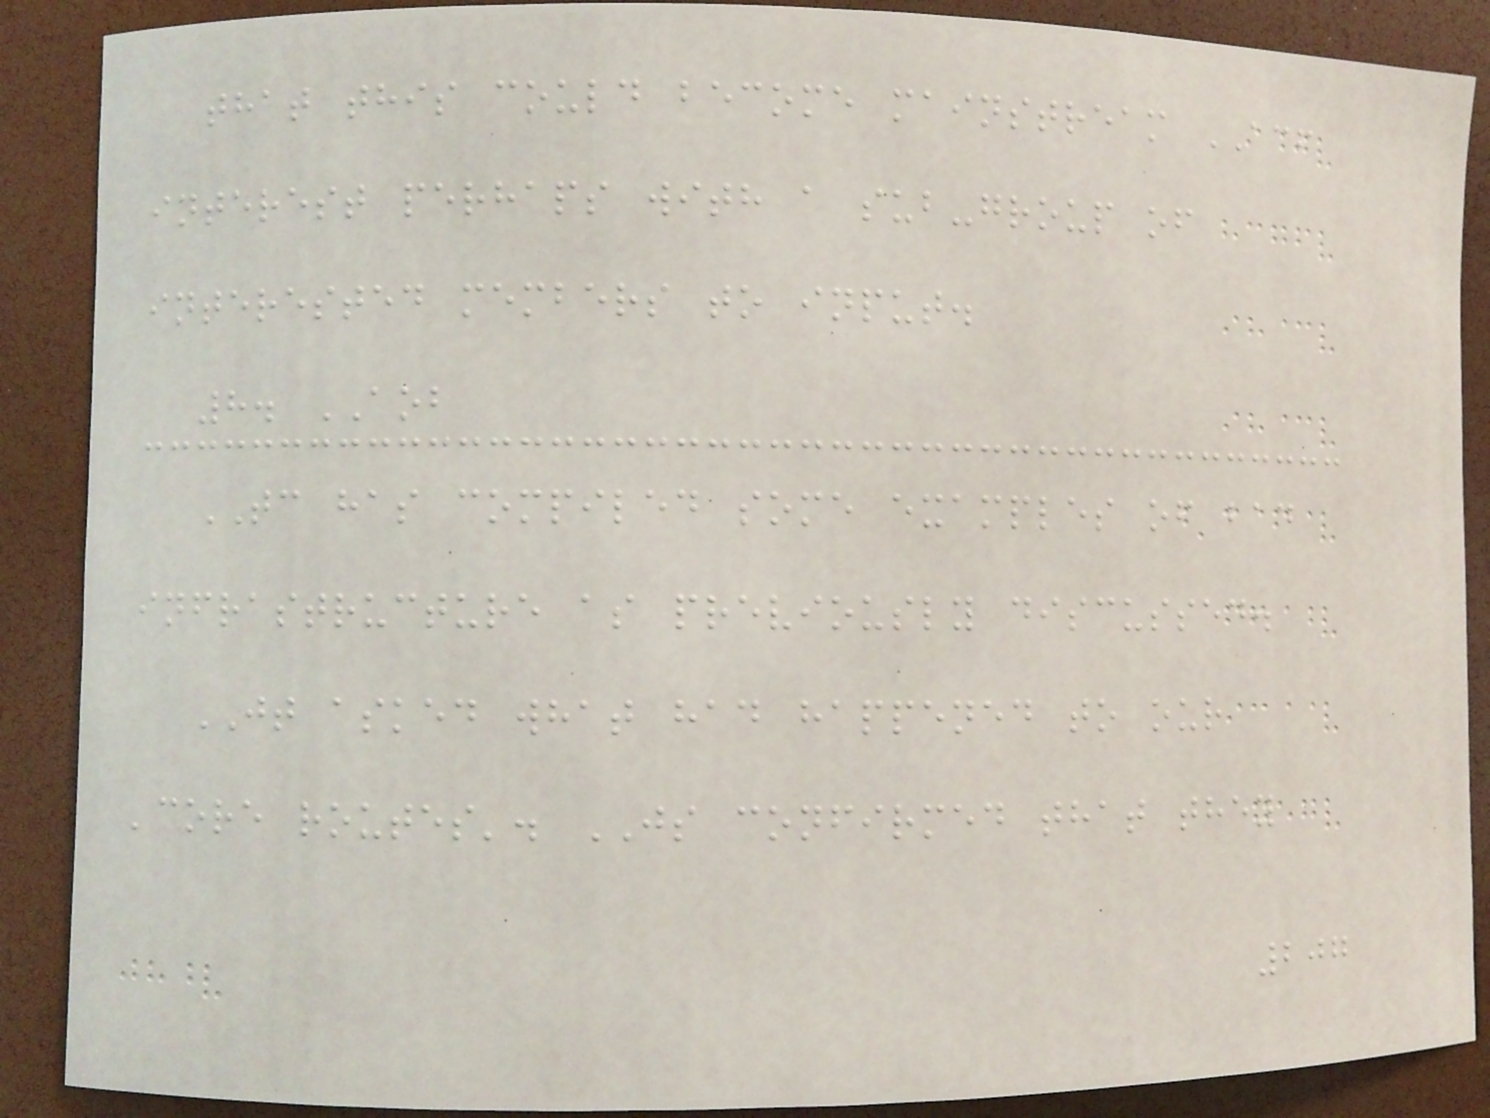that this could become mainstream ACF
interest perhaps with a sub-group of
interested members to input.
8. AOB
TC has compiled some examples of bad
infrastructure as previously discussed.
JT asked what had happened to our
'core routes'. JS confirmed that they
207
